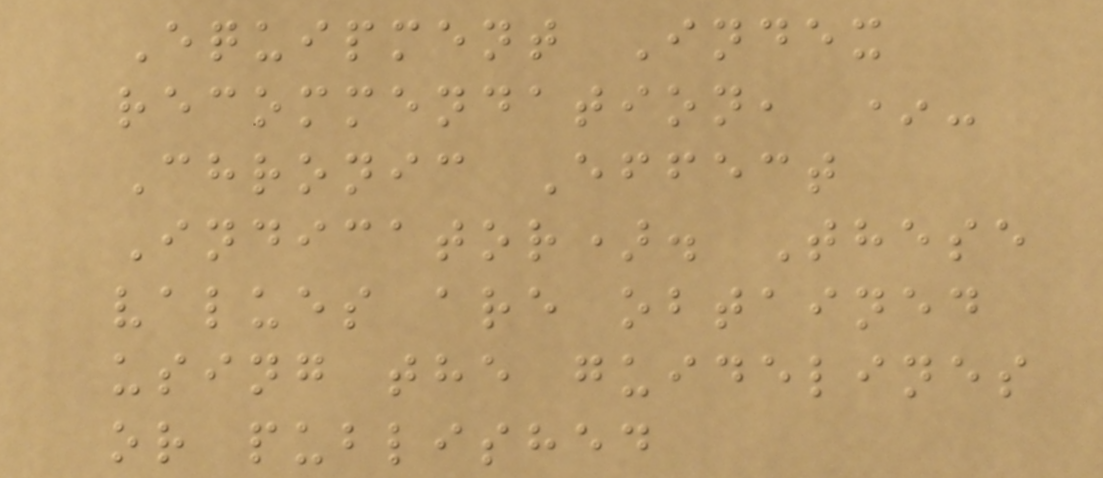Equipment Index
recommendation, *-
Chronic Effect
Indicator). These
values are obtained
using the guidelines
or published
